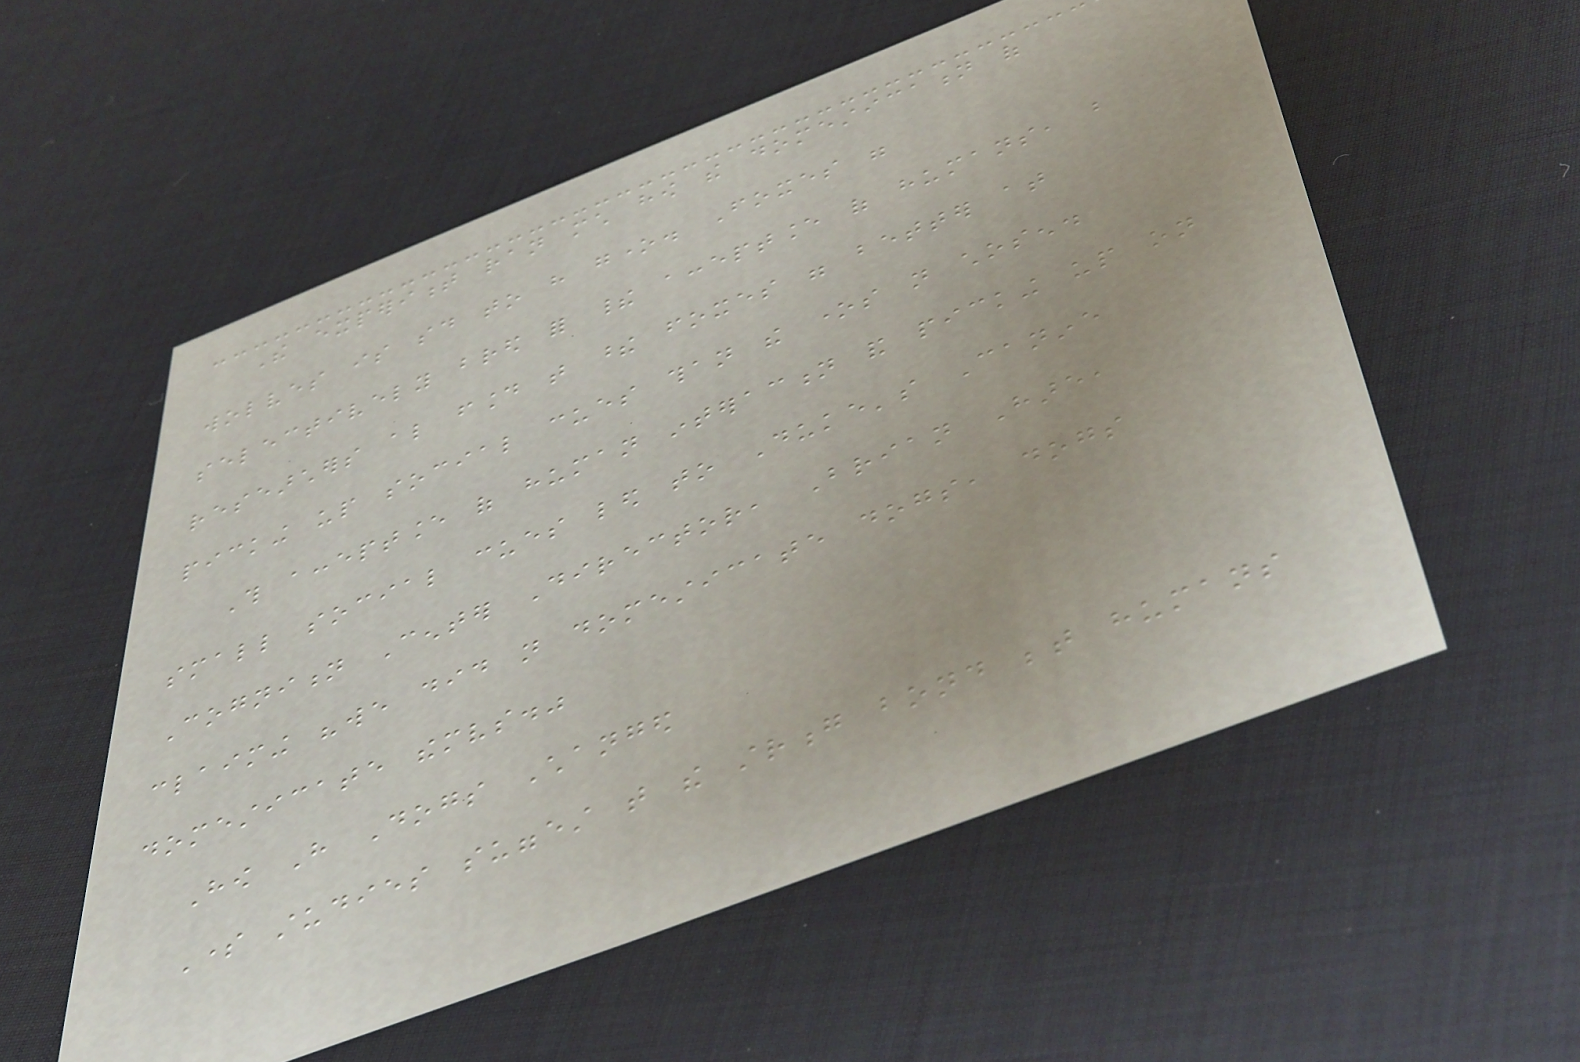The experiment ran much how the domestication of
wolves is said to have gone. Foxes were
selectively bred for their acceptance of humans, but
researchers also found that these foxes were better at
picking up social cues than the ones not chosen.
This acceptance of human interaction and picking up on
small social cues led to Duke's Canine
Cognition Center Director, Brian Hare,
claiming "we did not domesticate dogs, dogs
domesticate themselves."
How Have Dogs Changed
Some studies suggest that the strong bond between humans
